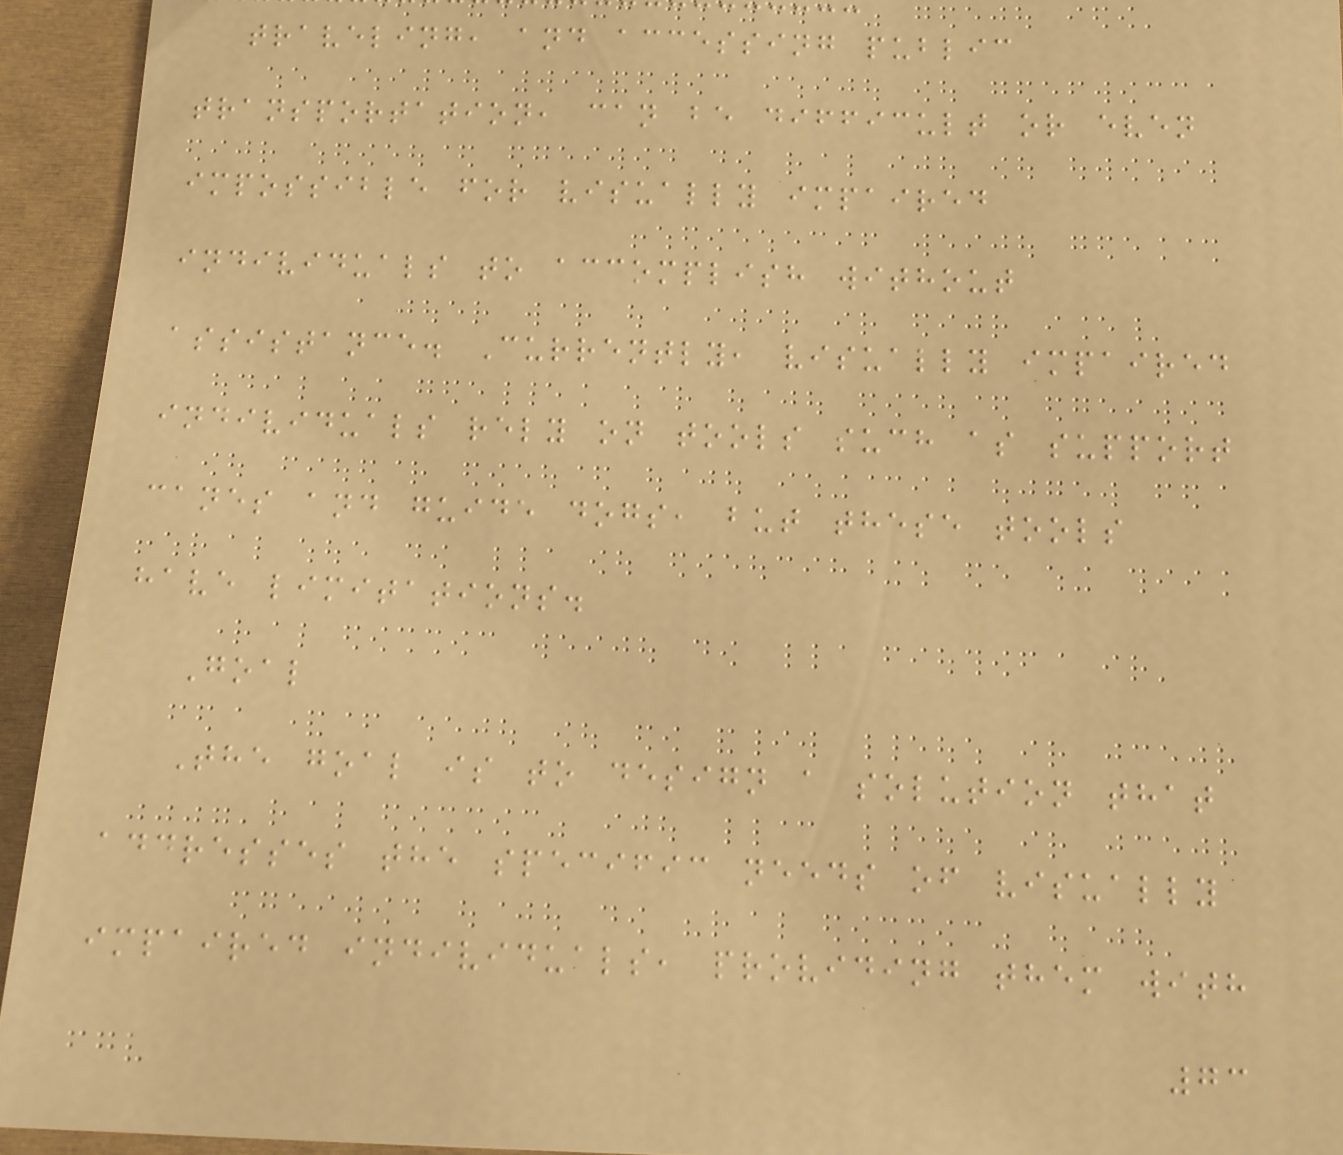traveling, and accessing public
transportation, can be difficult or even
impossible for visually impaired
individuals to accomplish without
assistance. Currently, visually impaired
individuals rely on tools such as support
canes and guide dogs, but these tools
have limitations.
Goal
The goal is to design a solution that
addresses the specific needs of visually
impaired individuals, providing them with
73
